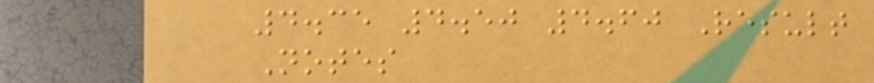4.35 4.50 4.60 Result
Notes
